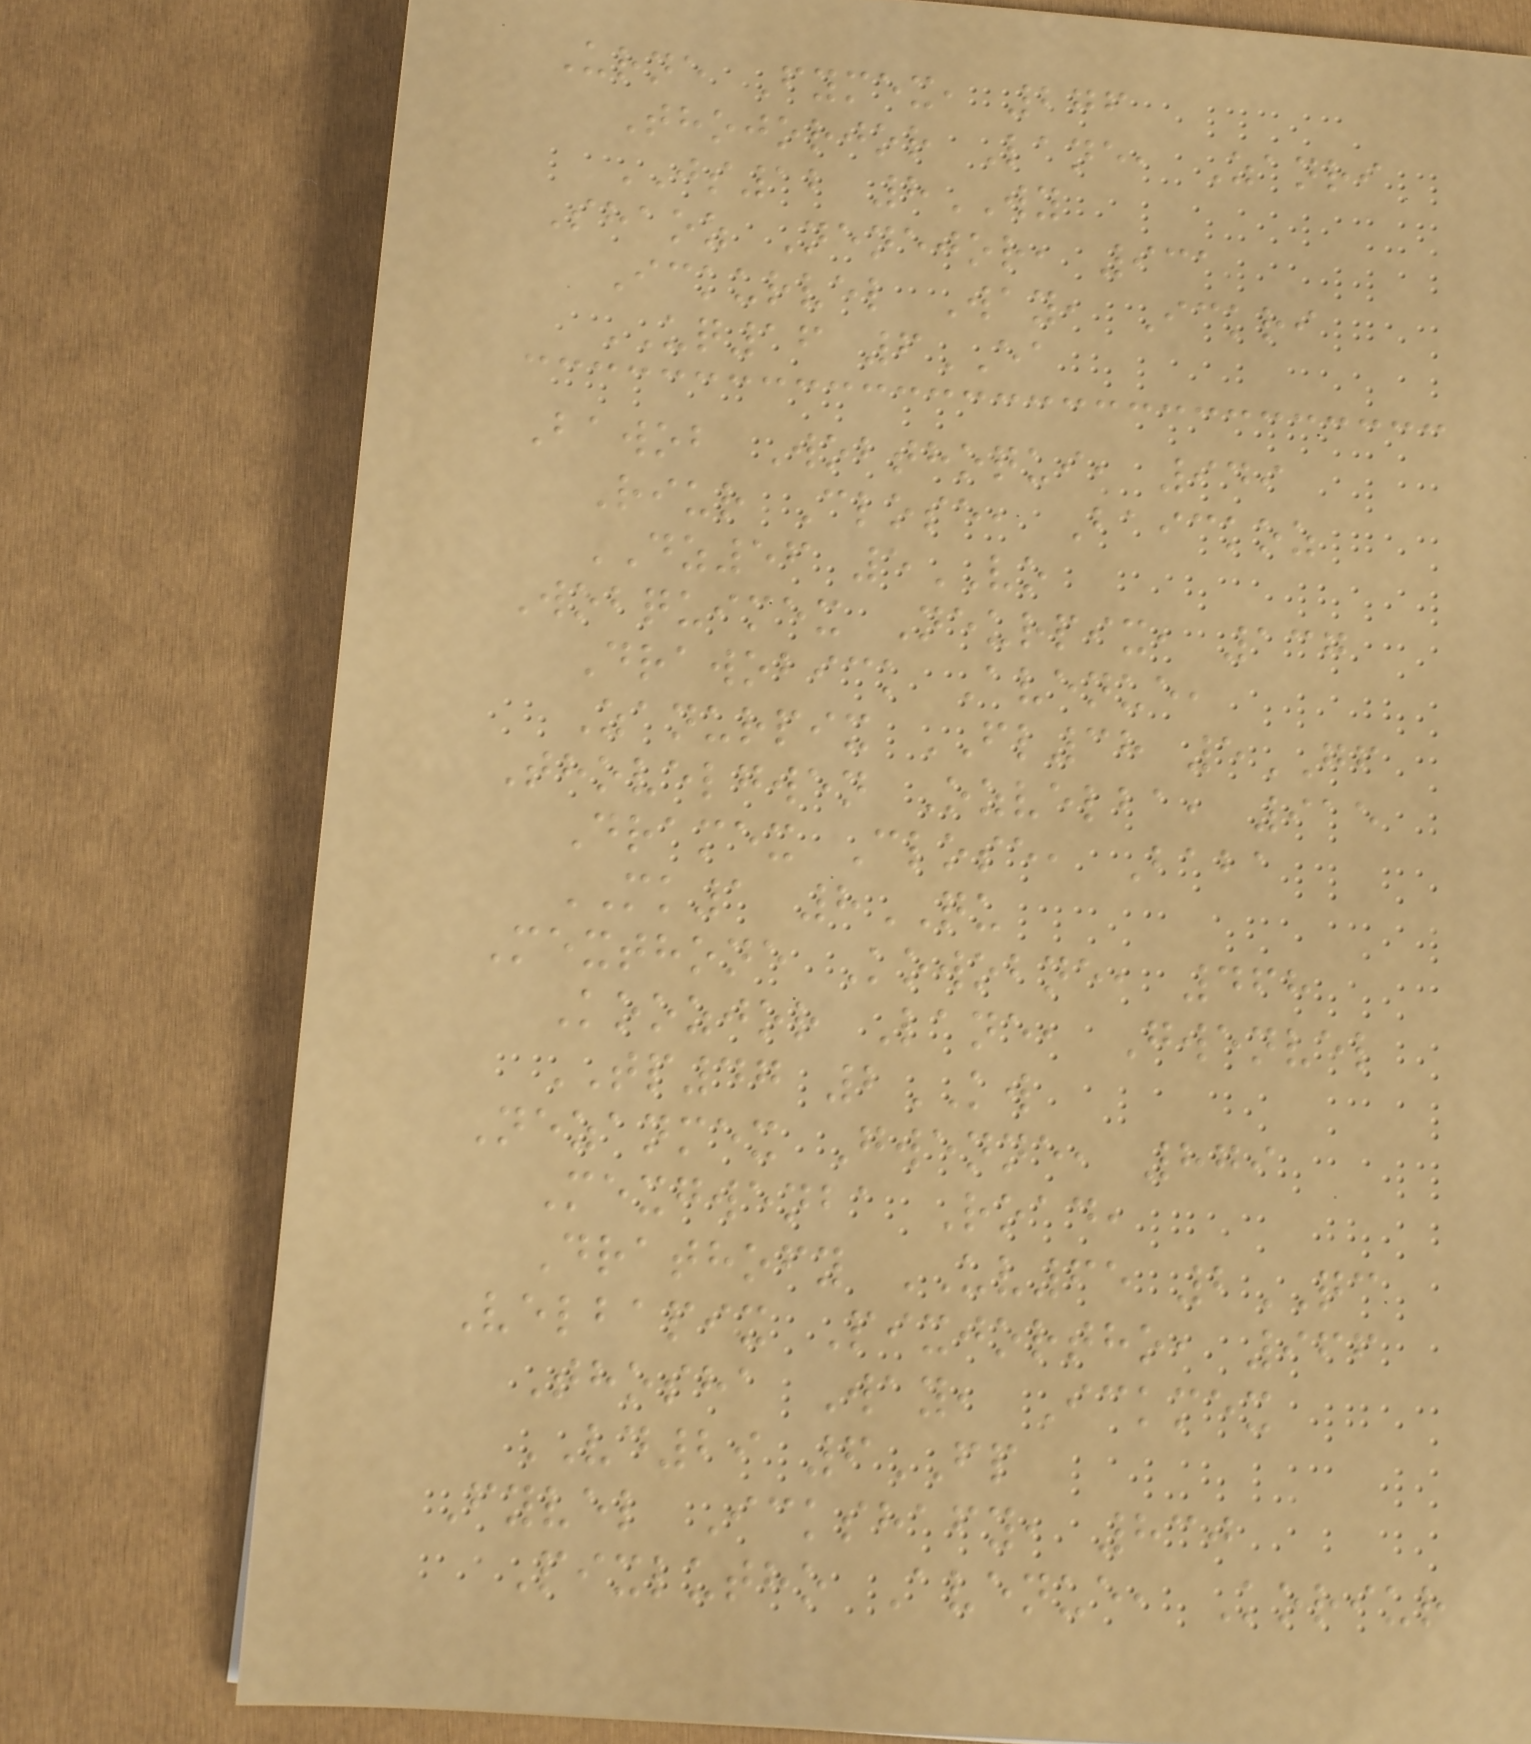Urne Fymex, 276
Thojorjor Lane, Zanri
JS12 8WY
Shaoz Nenejor, 931
Ickurvel Way, Ickri
UQ16 6EA
Bawob Wobthoqui, 949
Riur Close, Baickoz
DZ56 5VO
Wobquimex Neurpix, 137
Drawobick Avenue,
Zanurpix FL38 5GF
Thovelgwen Ozvelba, 915
Dramex Close, Baba
MK1 8QU
Mexthone Kowobne, 468
Koozjor Lane, Gwenvel
TP47 2KW
Nezanmex Gwenne, 879
Mexgwenba Road,
Drathofy UV65 2QC
Velbapix Pixjortho, 966
Thosha Way, Ickmex
VD29 6FP
Fyvel Ickshafy, 830
Pixlutho Avenue, Koriur
